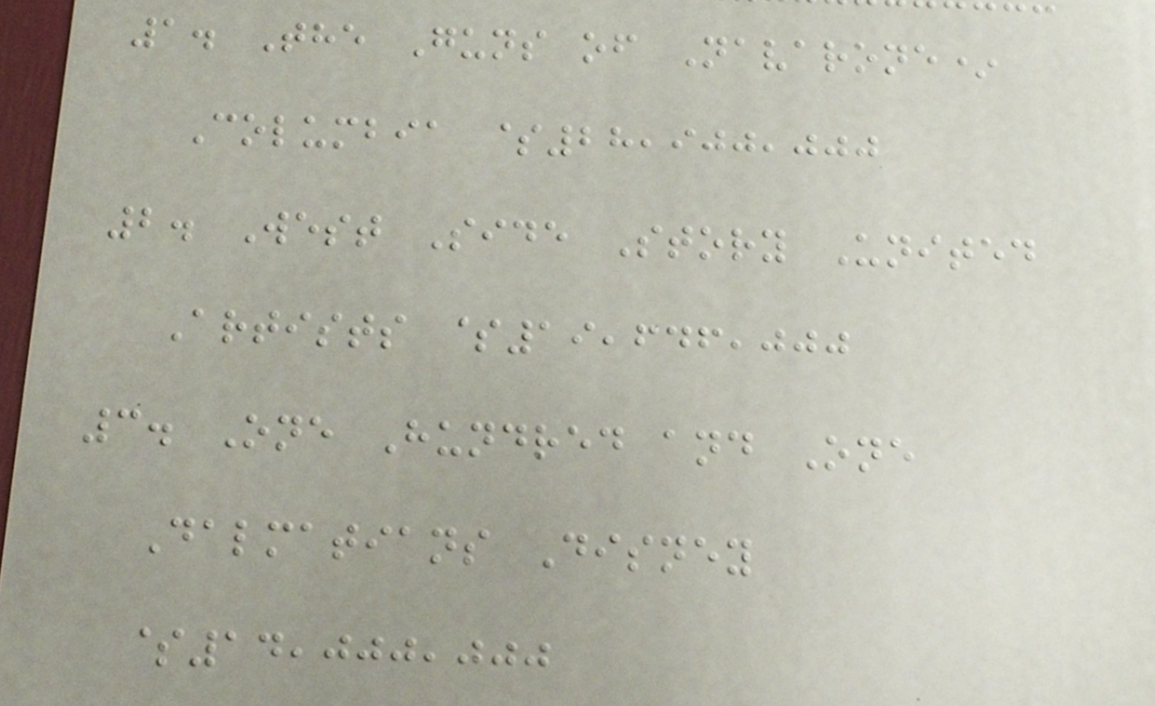1. The Guns of Navarone*
Columbia $28,900,000
2. West Side Story United
Artists $19,646,000
3. One Hundred and One
Dalmatians Disney
$14,000,000
